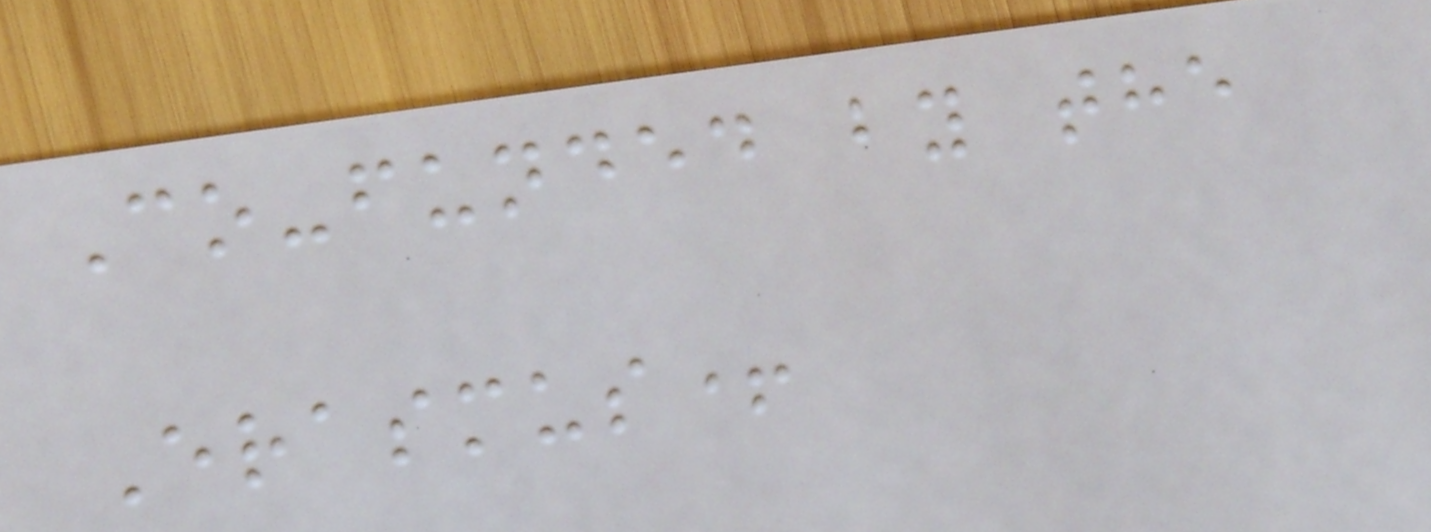Co-funded by the
Erasmus+
